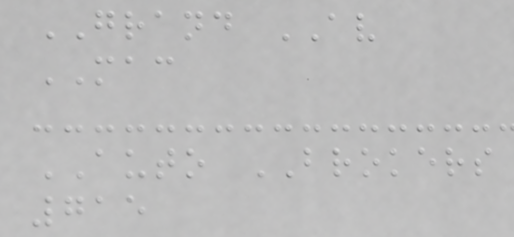GRAND AV
MAC
AUTO BROKERS
715
